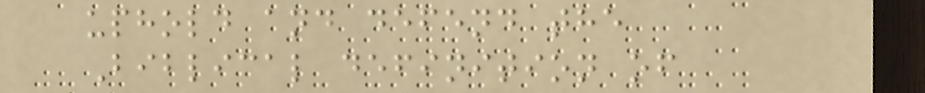uphold and defend the
Biblical definition of
